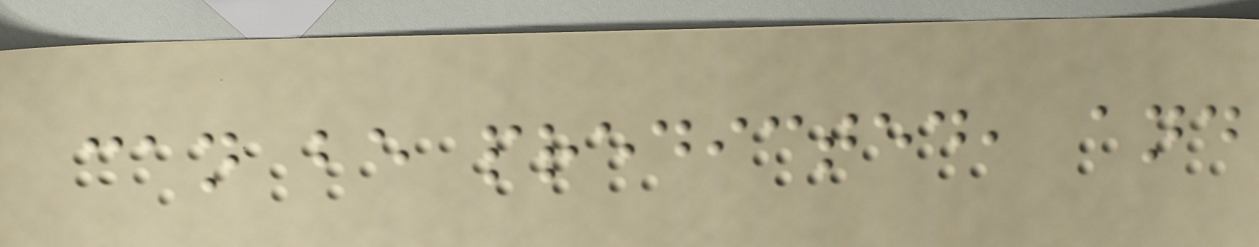can be predicted, and
